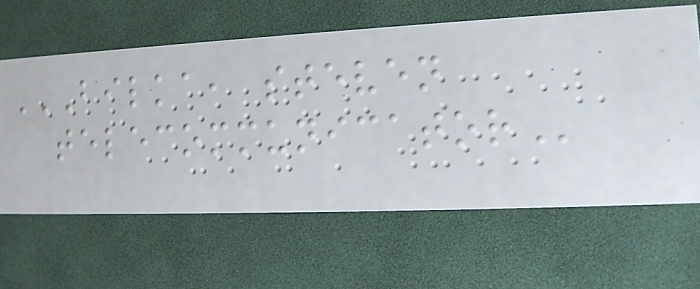BILKA, STEVEN
TELECOMMUNICATOR
